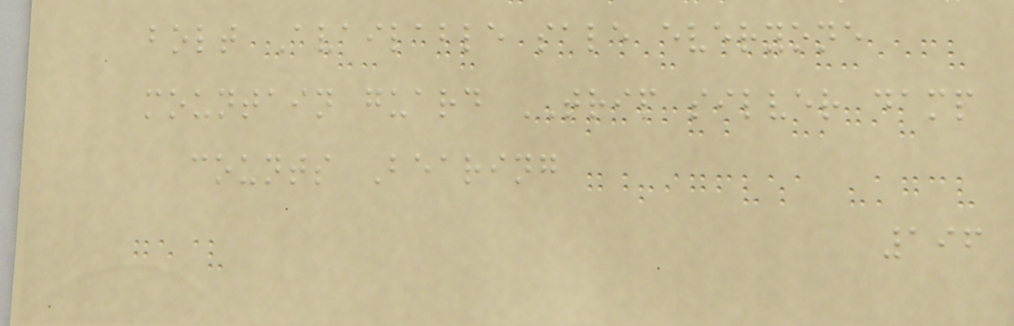bolt Available sale everyone
mountain guard TRIP silver damp
counts Bearing
196
